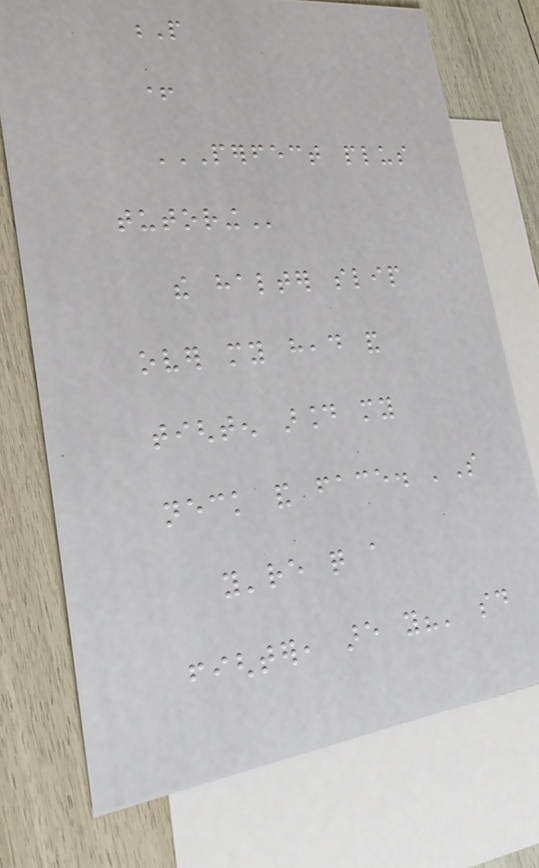P
+
PERFECT PLUS
TUTORING
the halter slip
over my head and
tighten around my
neck and face. 'So
you're quite a
fighter, are you?' said
